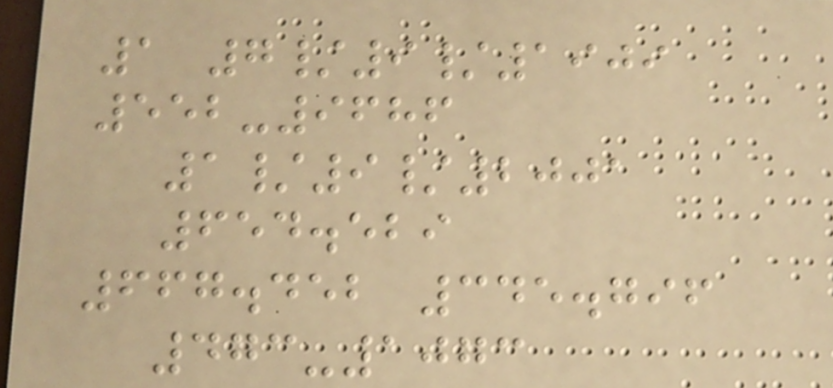1 7/9/1909
552-9686
1/9/2001
654.529
667.452 345.796
473-1073
